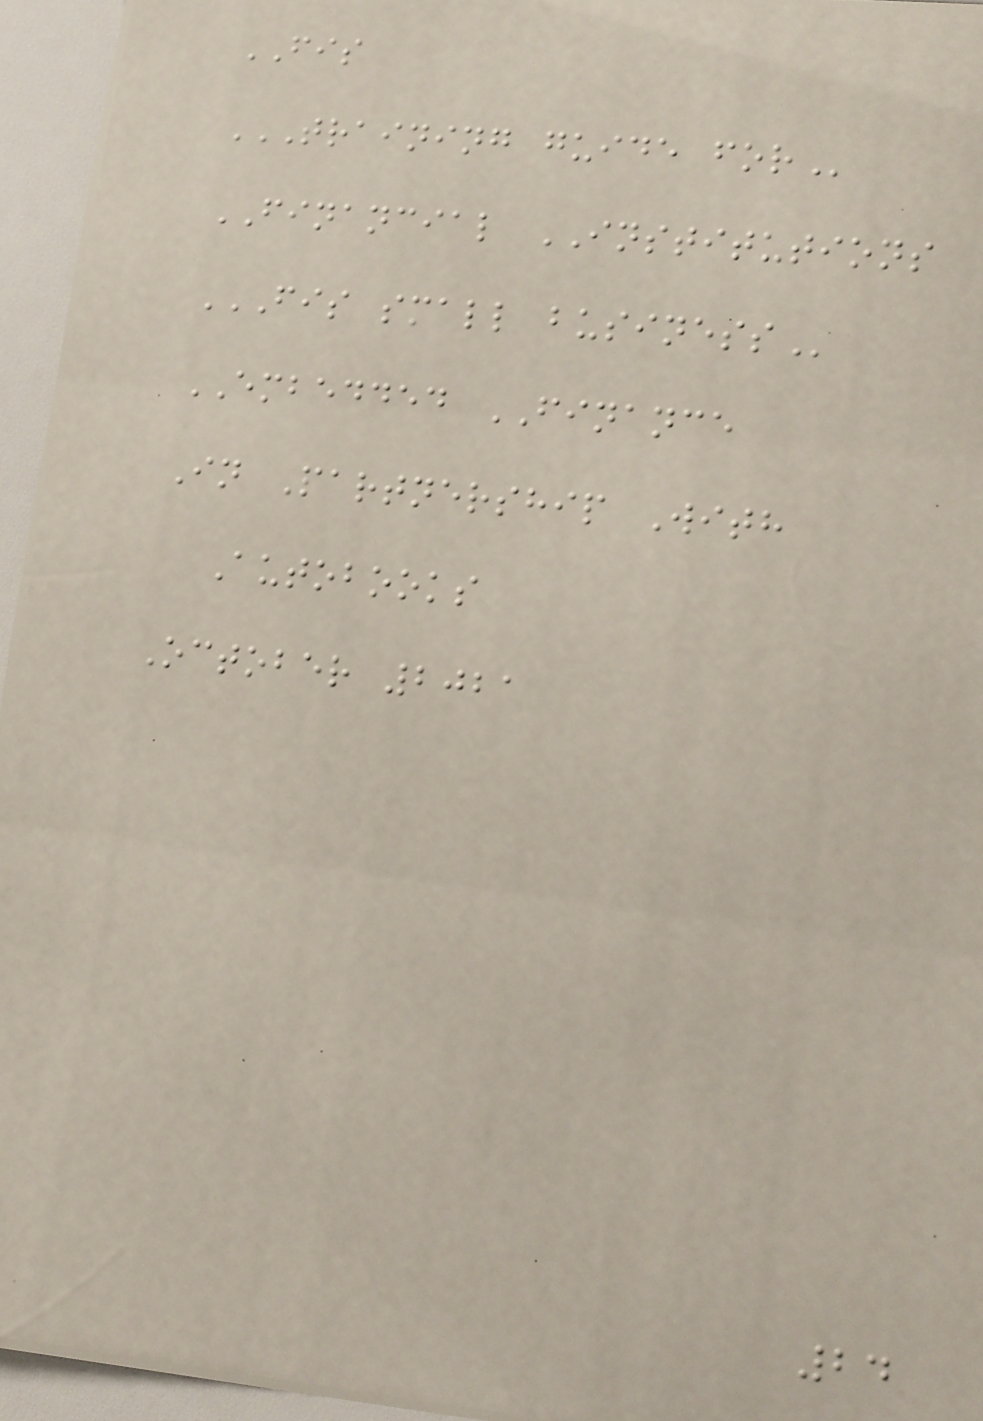FIS
TRAINING GUIDE FOR
FINANCIAL INSTITUTIONS
FIS SMALL BUSINESS
EMBEDDED FINANCE
In Partnership With
Autobooks
October 2021
24
